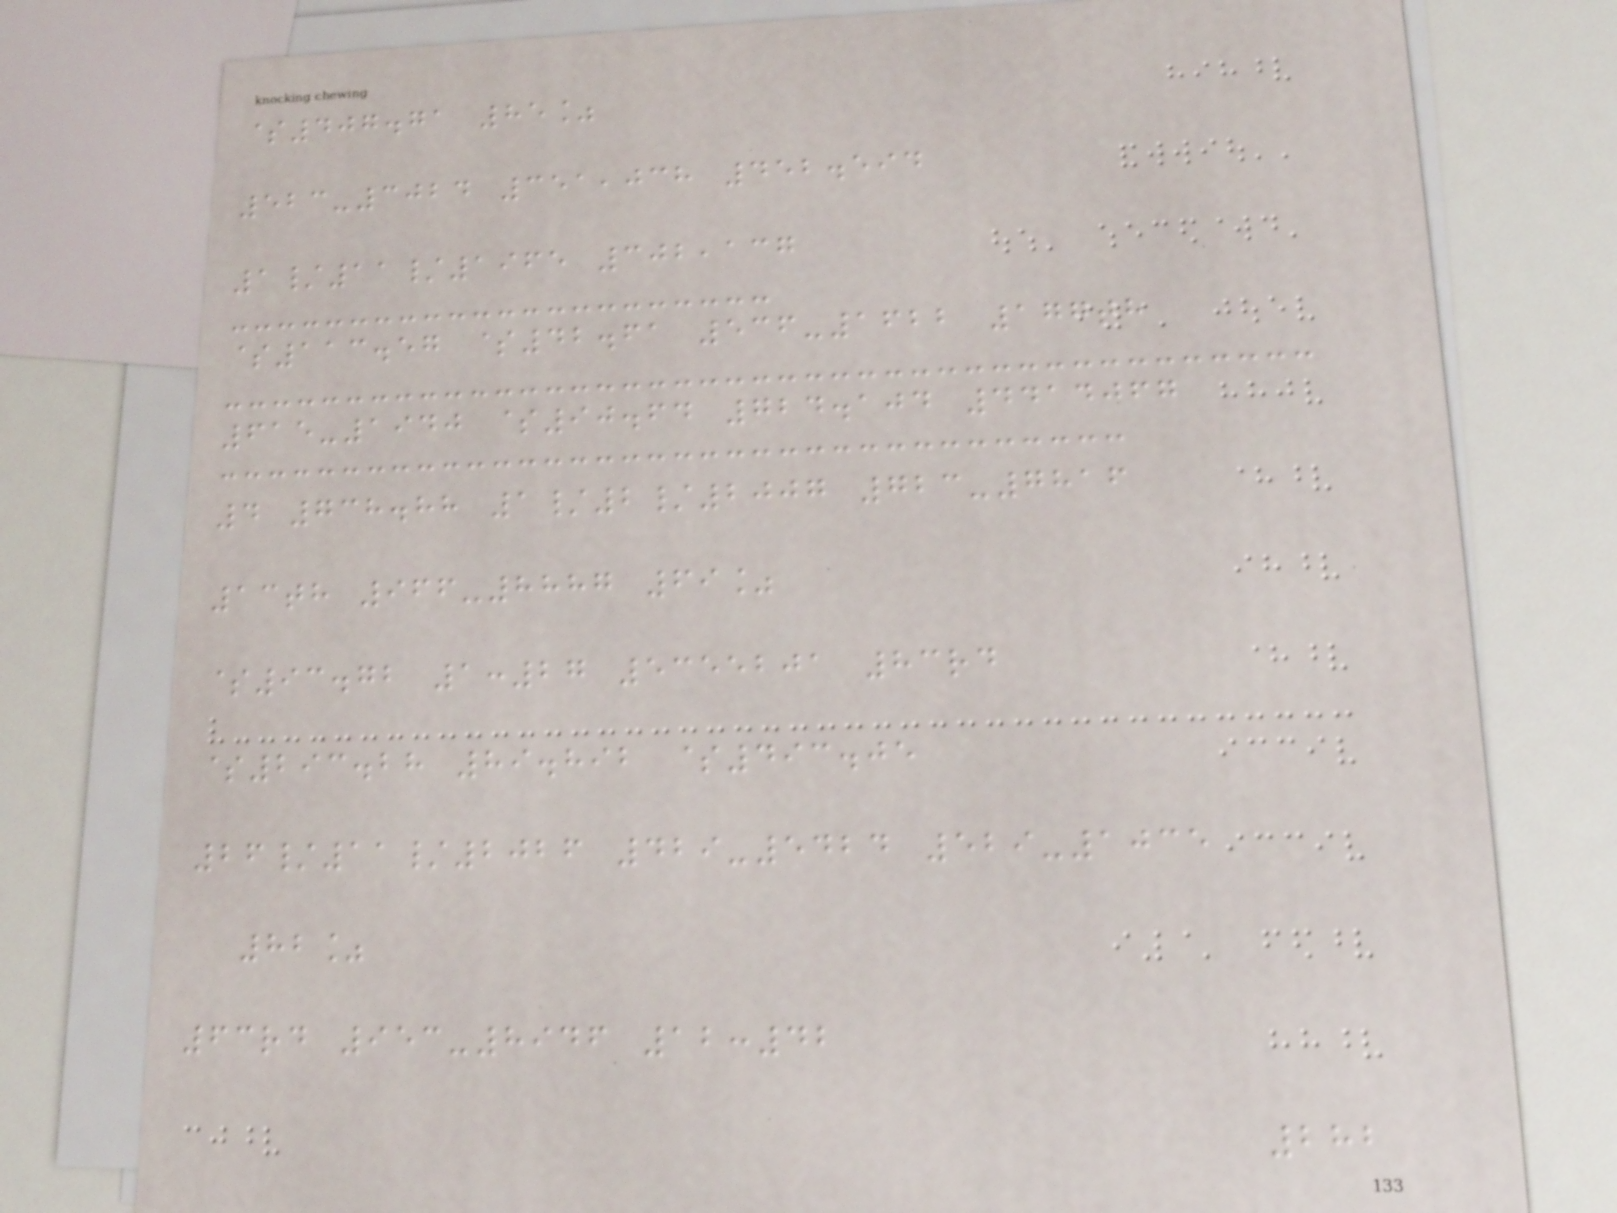$407.71 85%
523-3024 351,038 452.594
1/11/1965 302,137
$113.57 $42.61 536-1622 177th
615-1940 $90.64 724.104 4414067
4 738.88 1/2/2007 723-7816
13th 966-8887 69%
$93.72 1:27 5355201 83rd
$293.28 89.892 $493.05
26/11/2026 429-5424 529-1035
82%
63rd 953-8946 12:42
282
